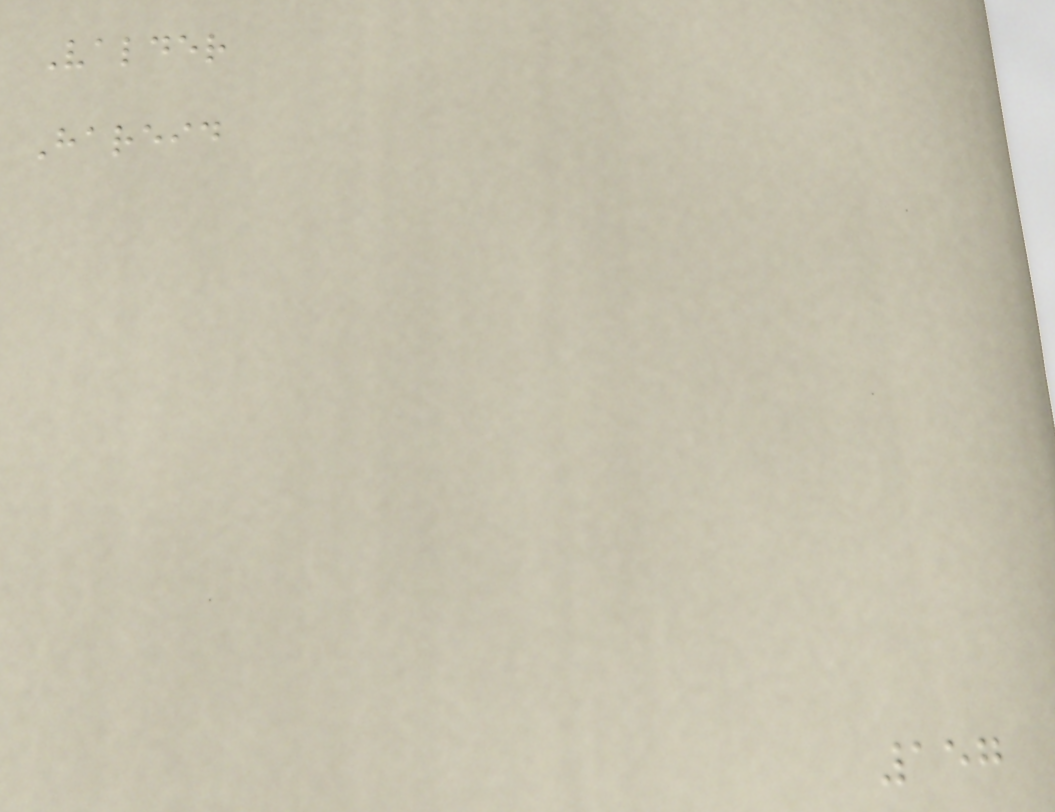Valder
Hareid
157
